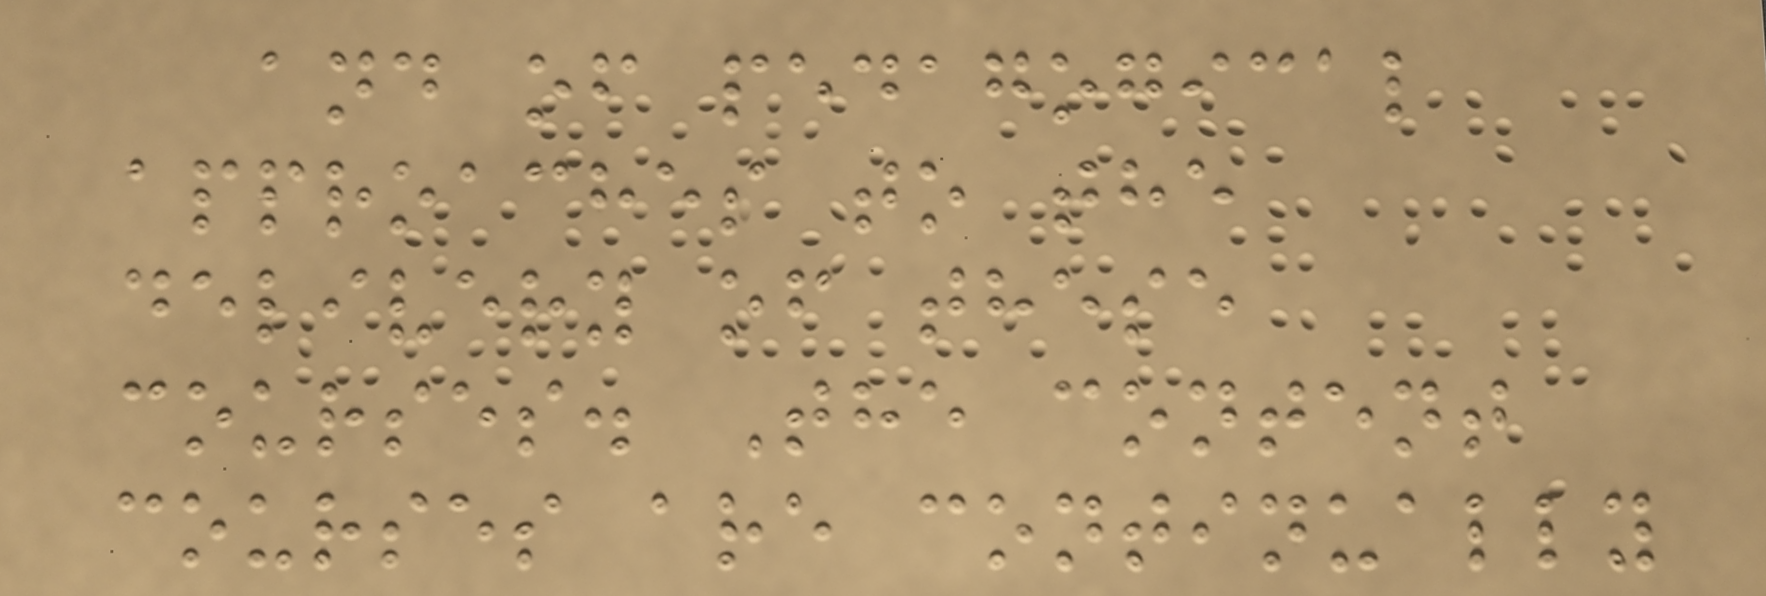and of pedagogical
approaches to the
delivery of these
courses. The content
courses are continually
